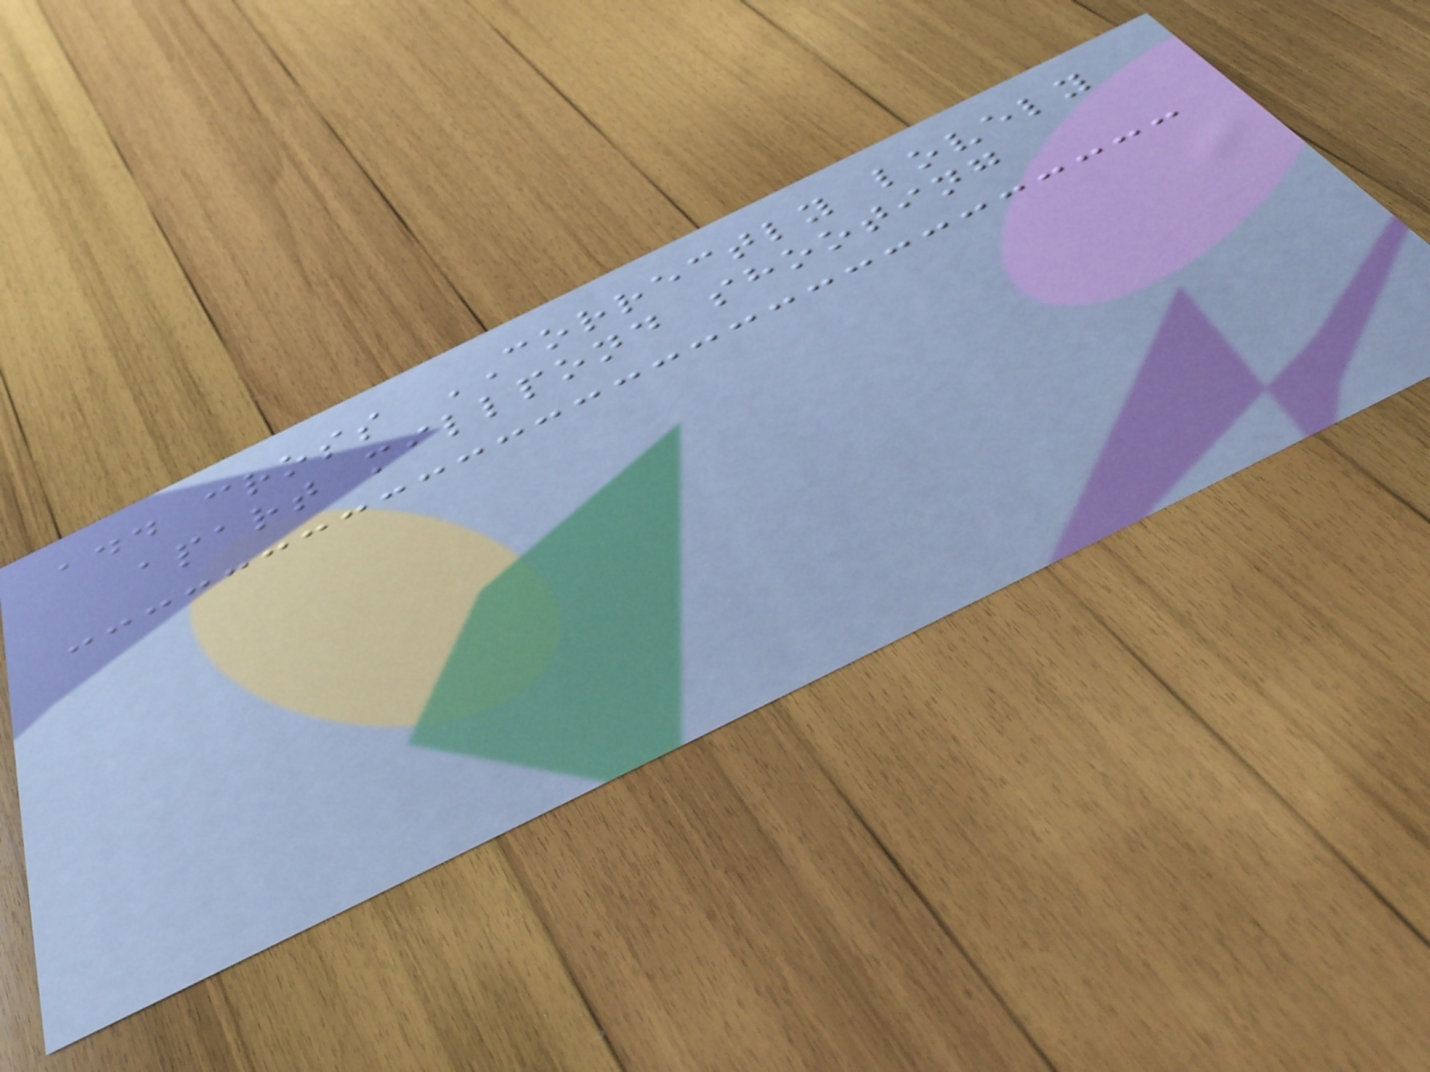add cross CORRECTLY lovely
apart millpond shooting
